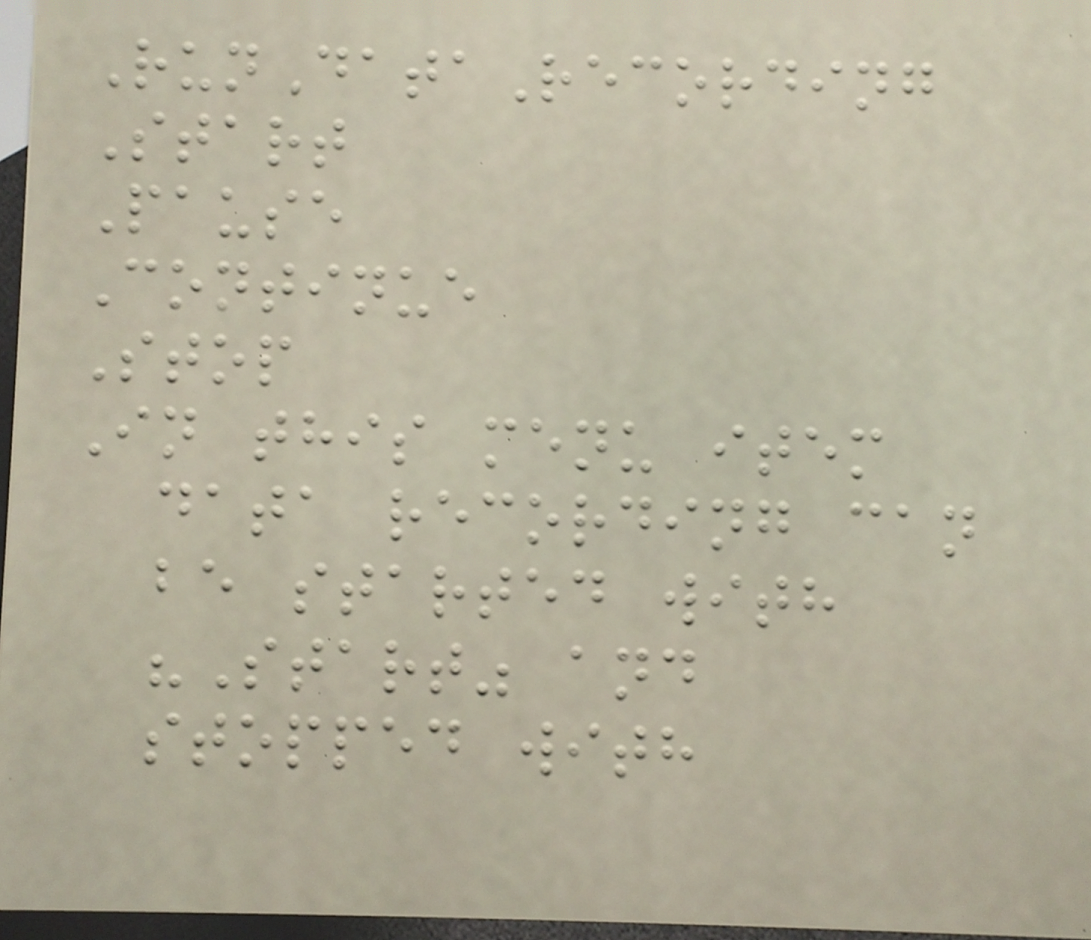RunDataRecording
Start
Pause
Continue
Stop
In this menu item
data recording can
be started with
"Start" and
stopped with
